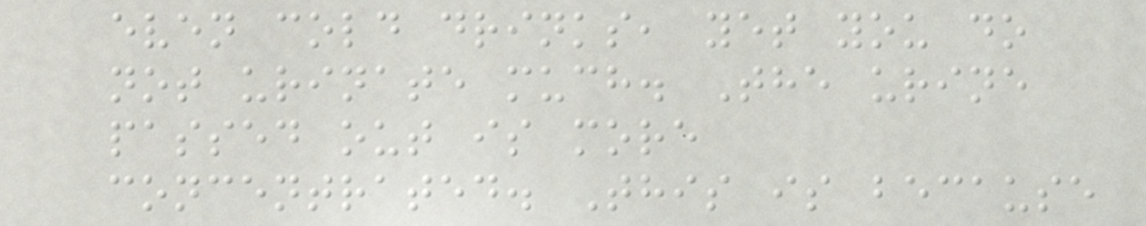even cold drinks, yet you do
not urinate much. The urine
passed out is more
concentrated. This is because
